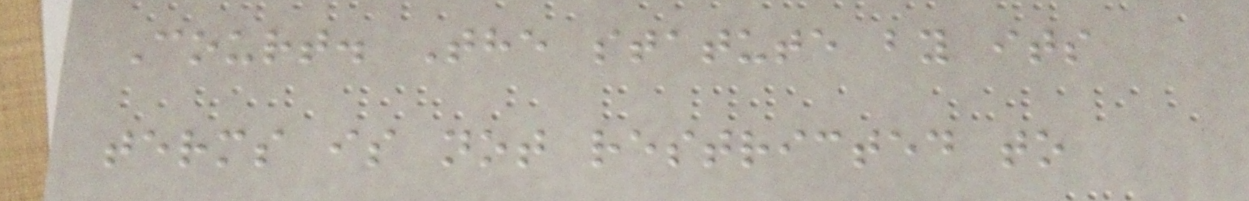Court. The statute by its
terms is not restricted to
